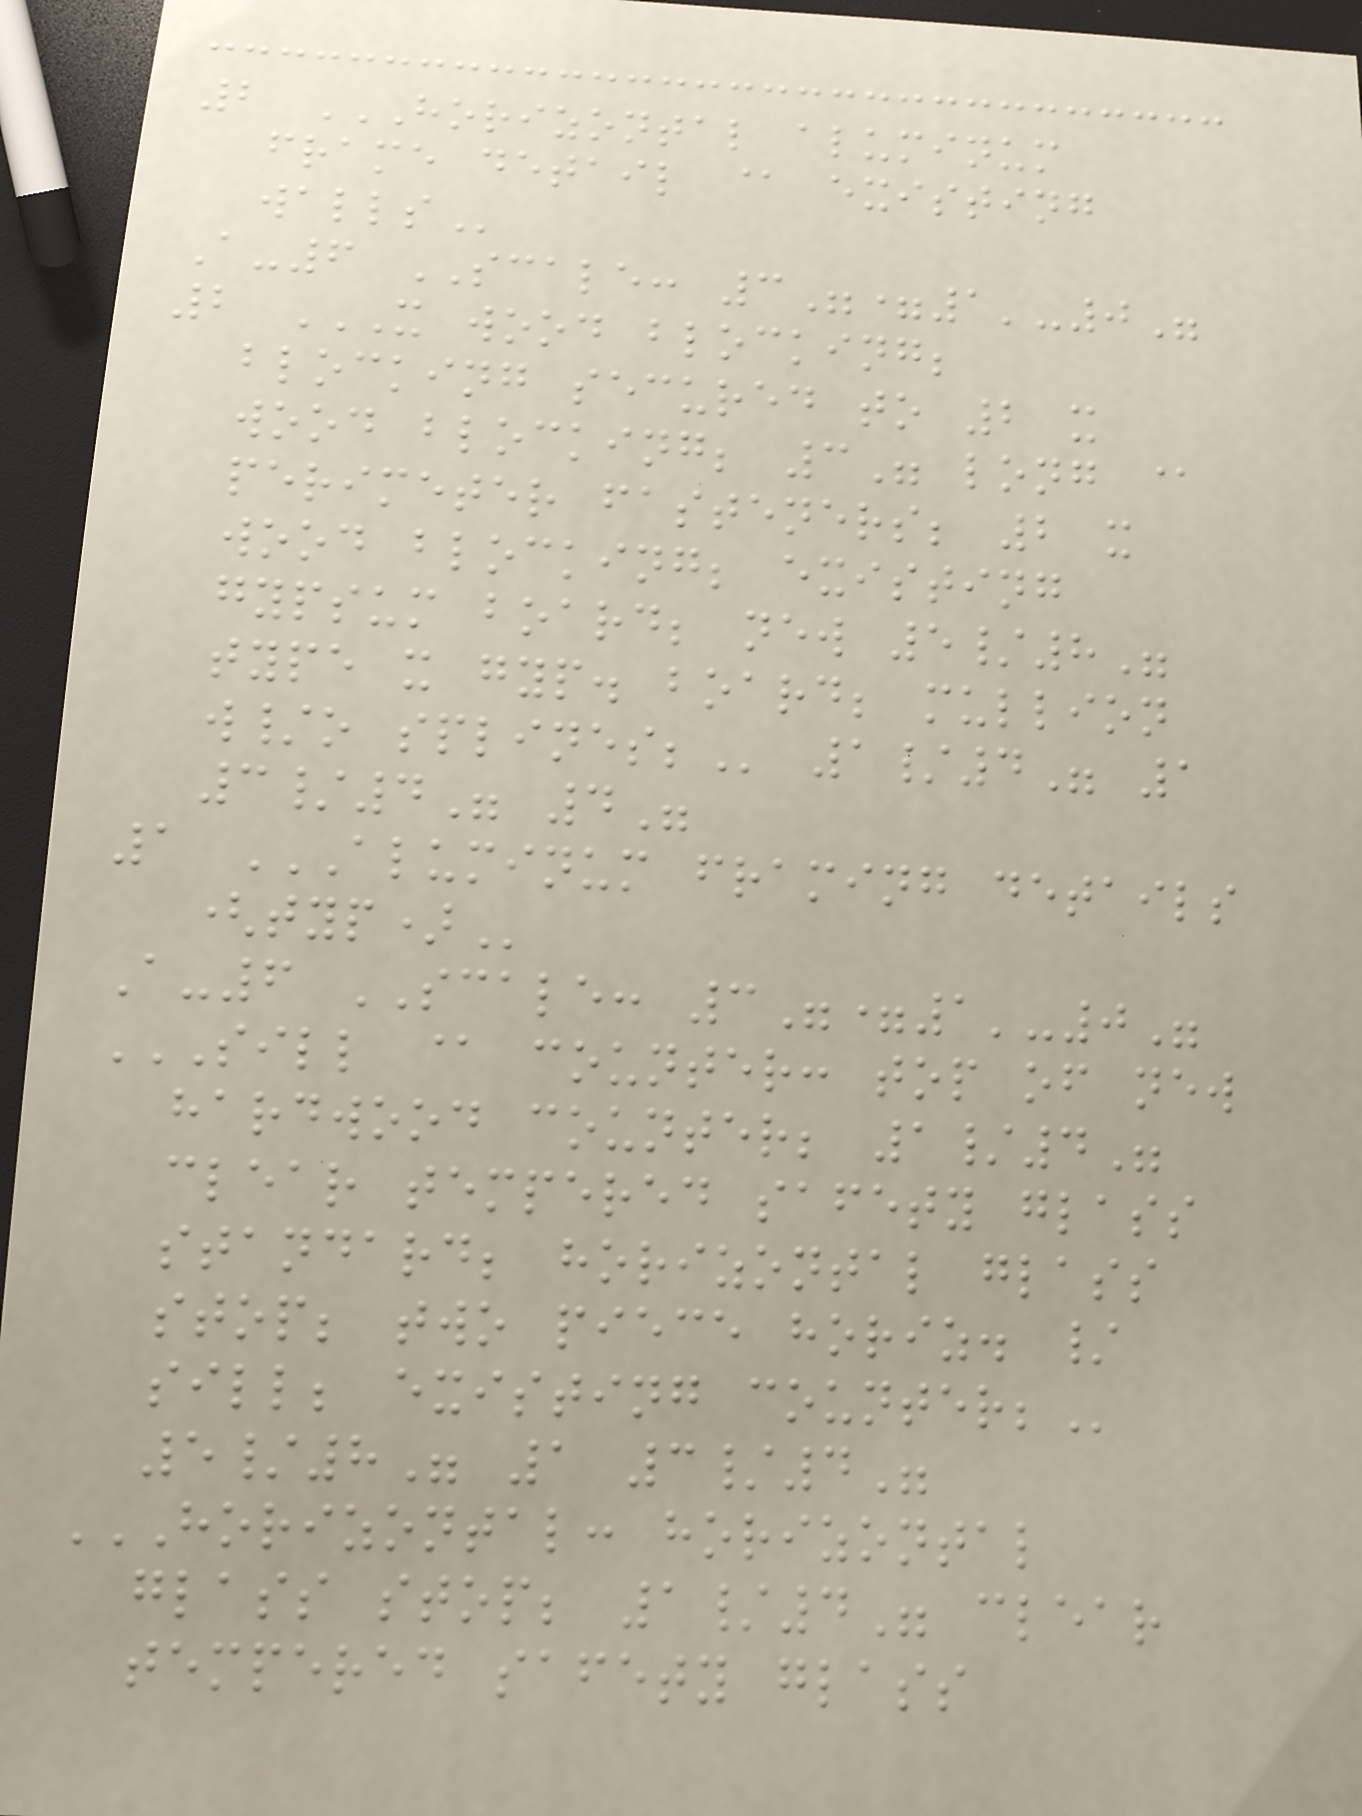2 HORIZONTAL ALUMINUM
FRAME DETAIL @ EXISTING
WALLS
A-6 SCALE: 3"=1'-0"
2 X WOOD BLOCKING;
BLOCKING SECURED TO 2 X
WOOD BLOCKING; 3" LONG @
PERIMETER FASTENERS; 2 X
WOOD BLOCKING; EXISTING
GYPSUM BOARD; NEW 5/8"
TYPE X GYP. BOARD; MULLION
W/O SPLINES; 1/4" 1
3/4" 4"
1 ALUMINUM FRAMING DETAILS
(TYP)
A-6 SCALE: 3"=1'-0"
SILL @ COUNTER: TOP OF NEW
HARDWOOD COUNTER; 1/4"
CLEAR TEMPERED SAFETY GLASS
STANDARD; HORIZONTAL GLASS
STOP; TWO PIECE HORIZ. /
SILL; EXISTING COUNTER;
5/8" 1 3/4"
HORIZONTAL: HORIZONTAL
GLASS STOP; 1/4" CLEAR
TEMPERED SAFETY GLASS
